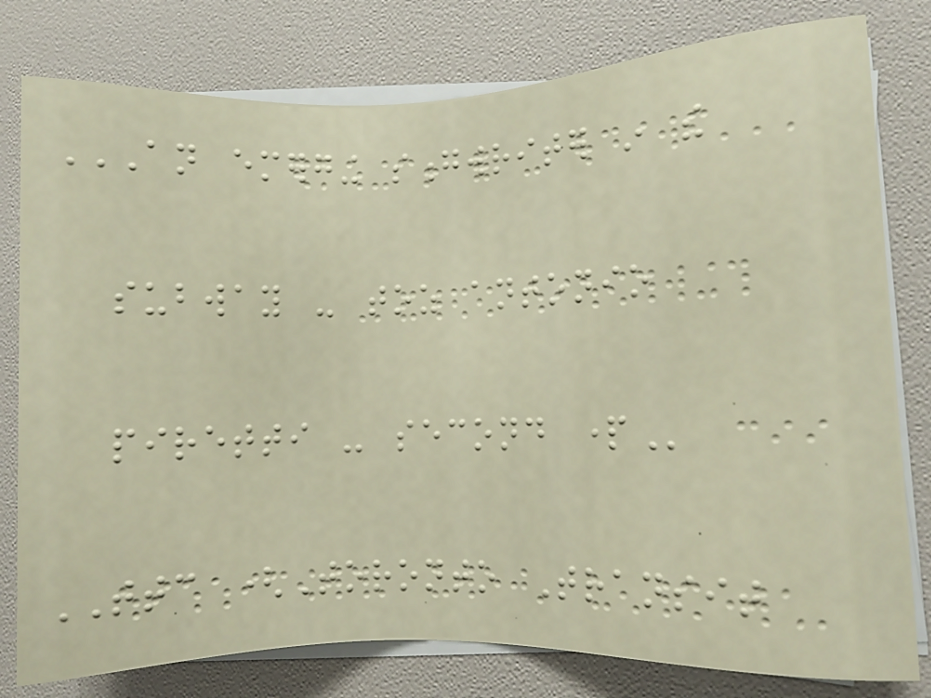AN EMERGING SONGWRITER IN THE
SUBWAY - TOZ ANTONIO
PIRETTI - SECOND PART
TTC (Toronto Transit
